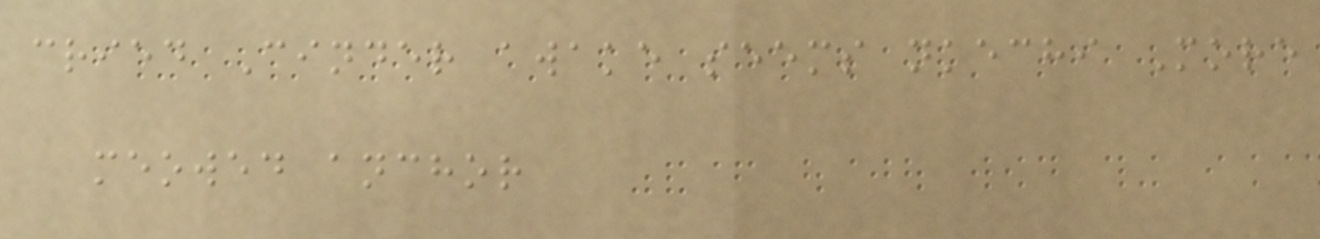cried Cinder awake seems nkechi More
meowed anchor
